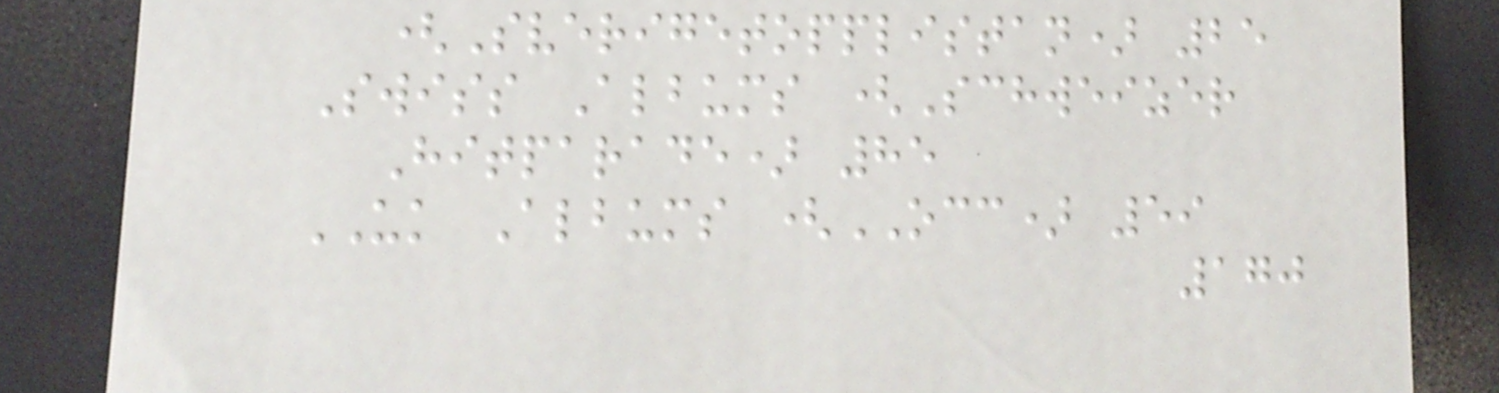(Sverigetopplistan) 25
Swiss Albums (Schweizer
Hitparade) 85
UK Albums (OCC) 59
170
